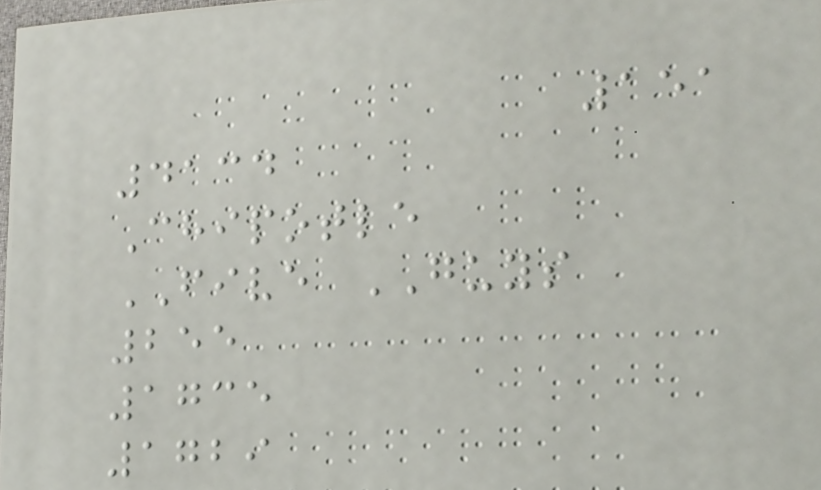151
4134
Chipotle
FIVE GUYS
255
1735
1729
